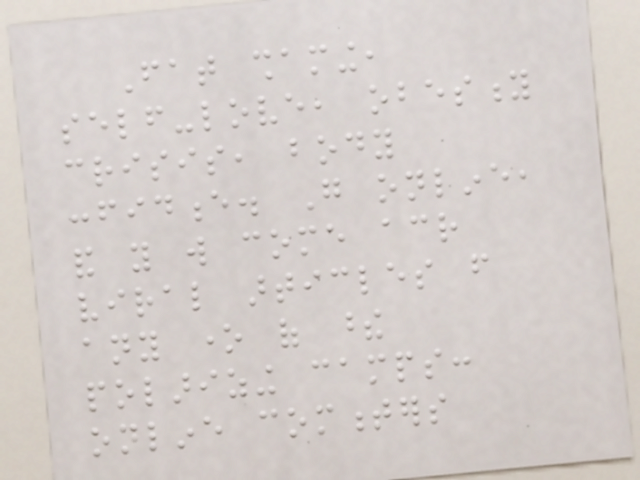Fat shaming,
self-love, obesity
crisis, body
confidence. Go online,
and you will come across
viral articles from
any one of these
polarizing camps:
online commenters
